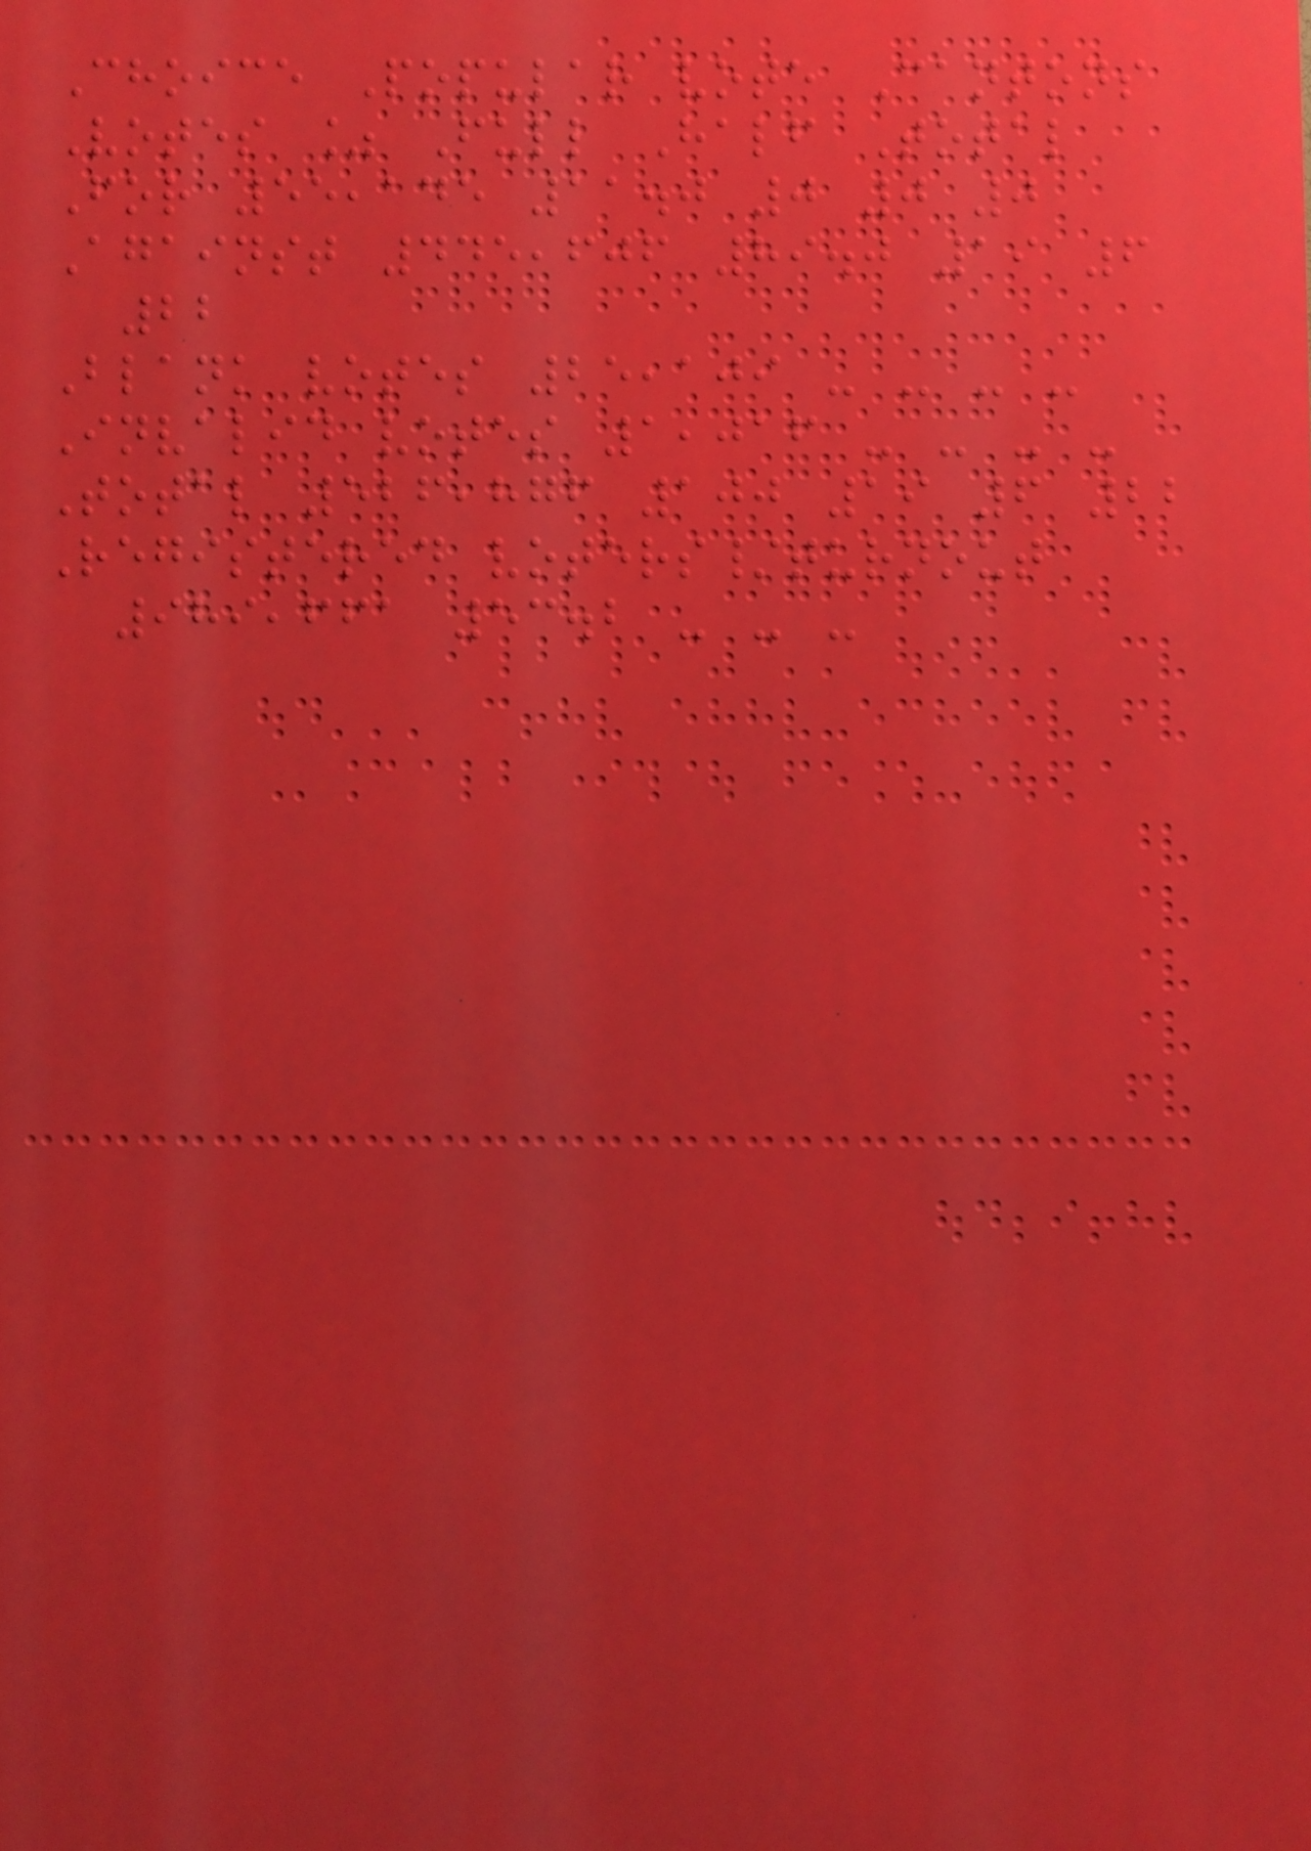Choice Popular vote Cantons
Votes % Full Half Total
For 55,145 11.0 0 0 0
Against 445,606 89.0 19 6
22
Blank votes 25,109 - - - -
Invalid votes 1,016 - - - -
Total 526,876 100 19 6 22
Registered voters/turnout
989,661 53.2 - - -
